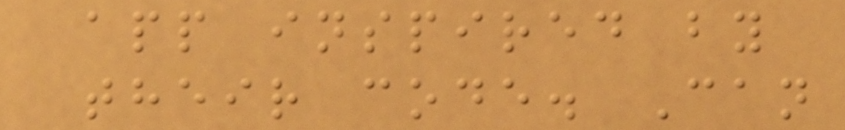app inspired by
their code. Can
